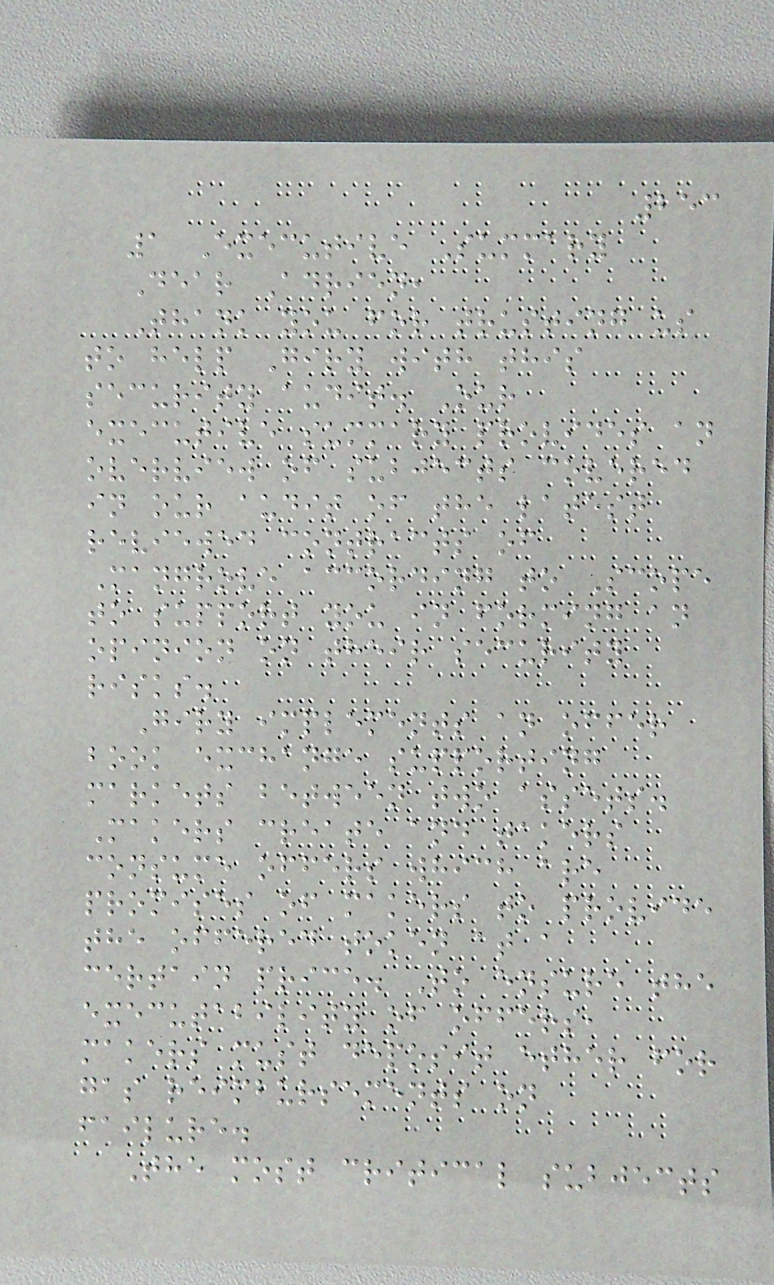253
1 Executive Summary
Dear Adrien,
Thank you for trusting us
to help Giry with this
security audit. Our
executive summary provides an
overview of subjects covered
in our audit of the latest
reviewed contracts of
Mangrove according to Scope
to support you in forming an
opinion on their security
risks.
Giry implements an offer
book exchange supporting
markets between two assets.
Makers create and takers
consume offers which are
promises of makers to provide
the offered token at a
certain price. To ensure the
executability of offers,
makers must deposit ether for
gas reimbursements on
failure.
The most critical subjects
